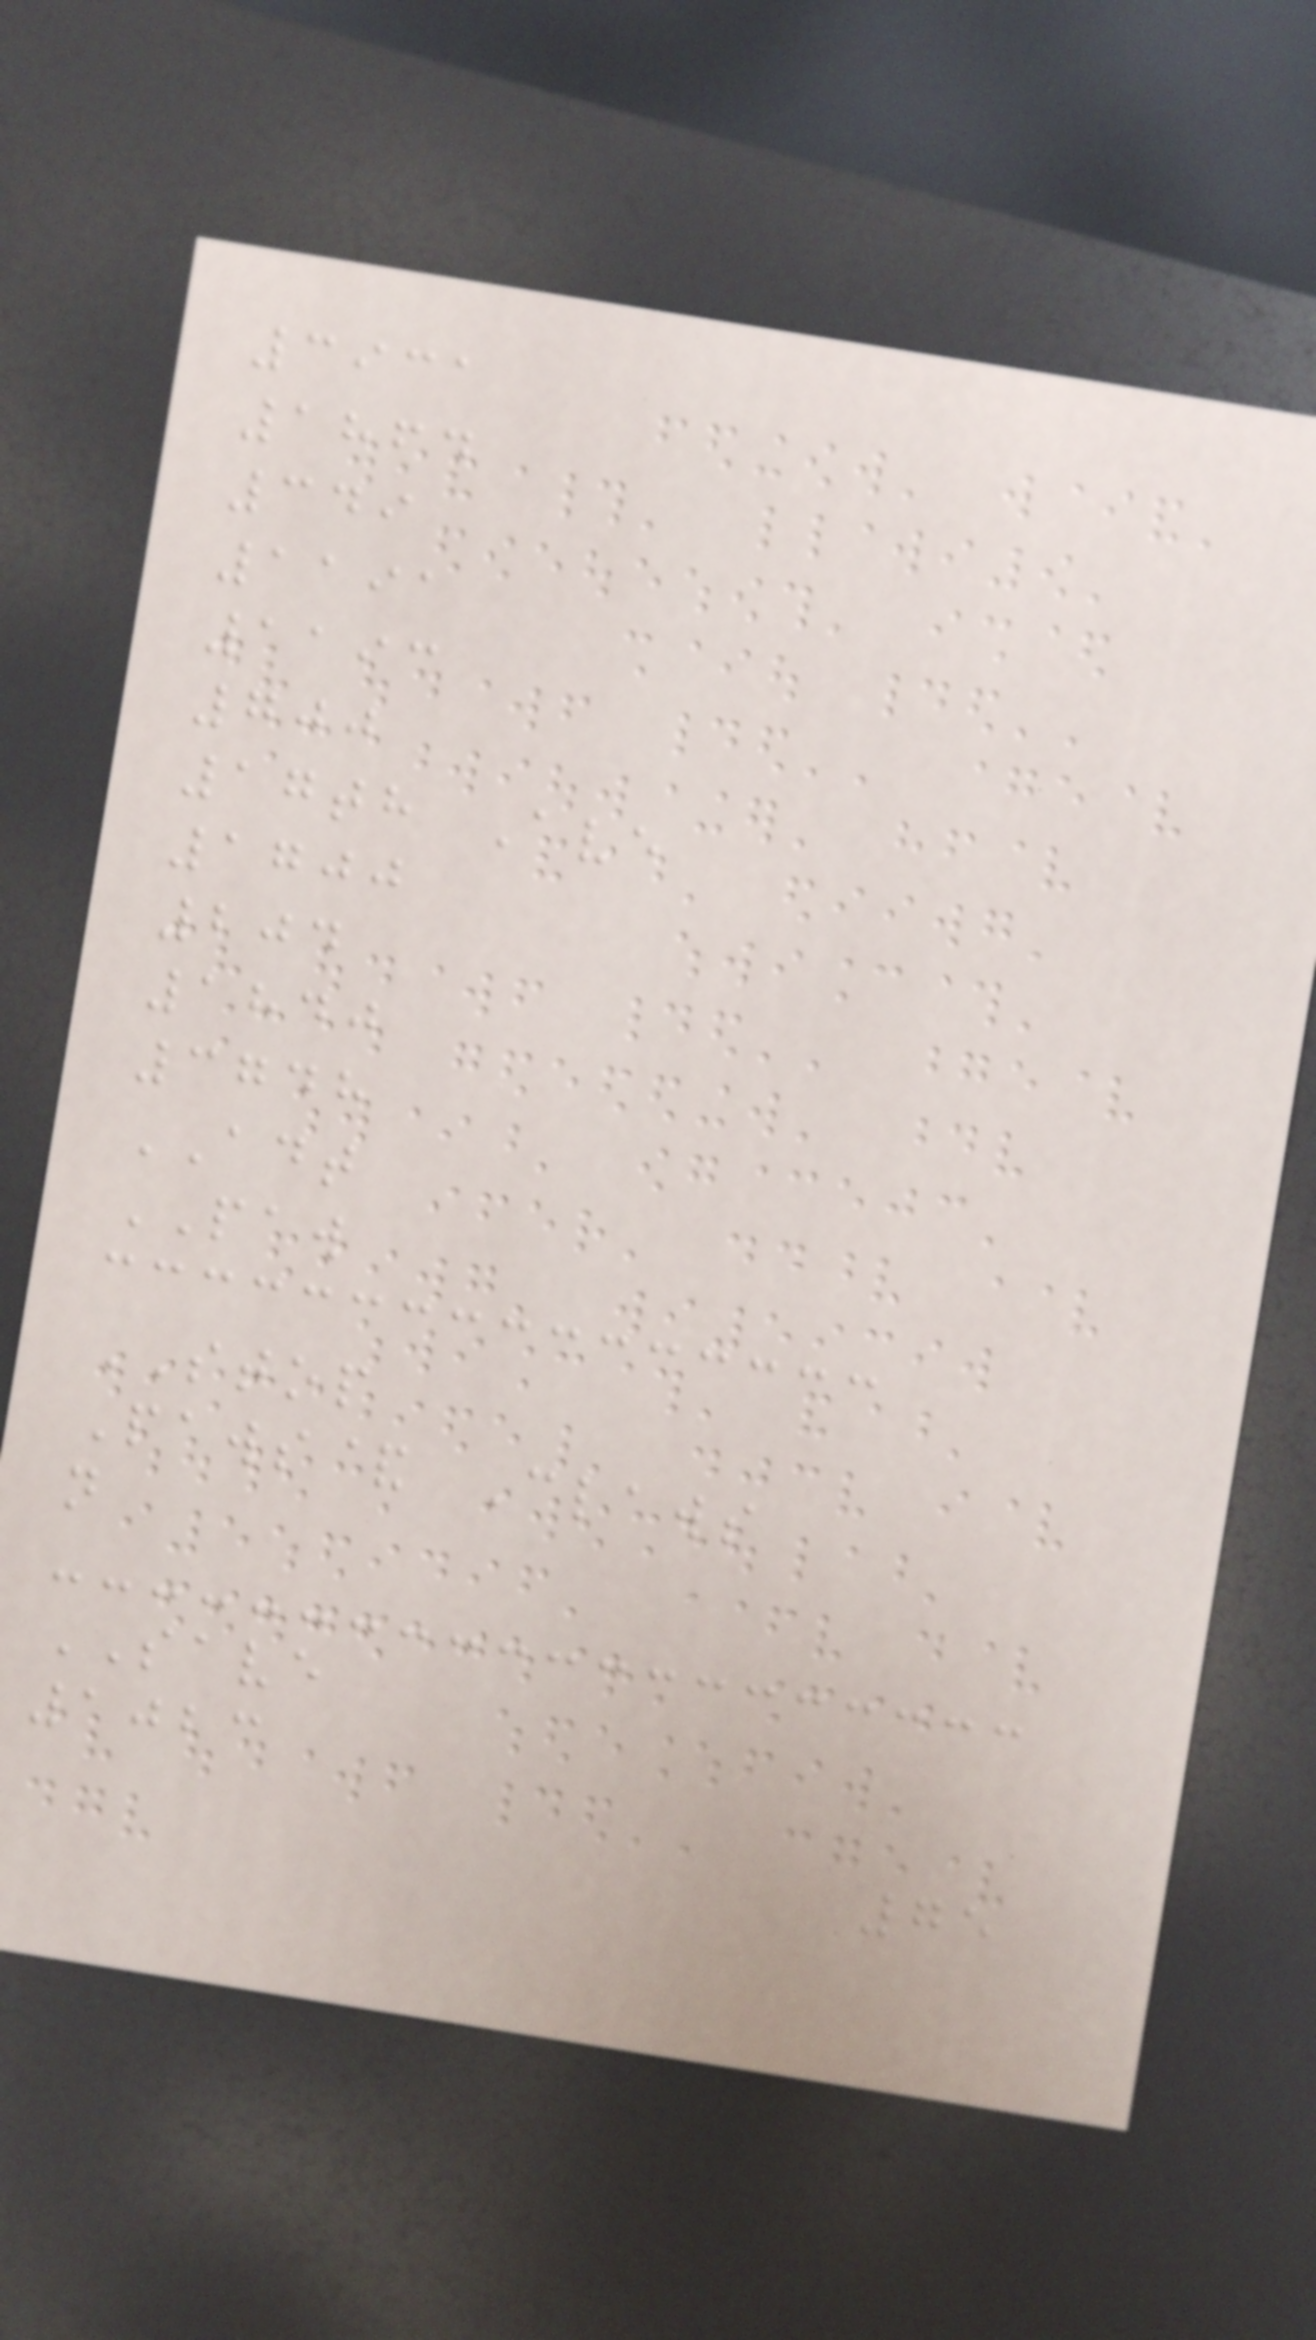3931
1864
349
1191
1193
700
17th Ave
1700
204
1840
3748
ADT
PAW
STOP
Paws& Claws
n
SAVE
1023
75
